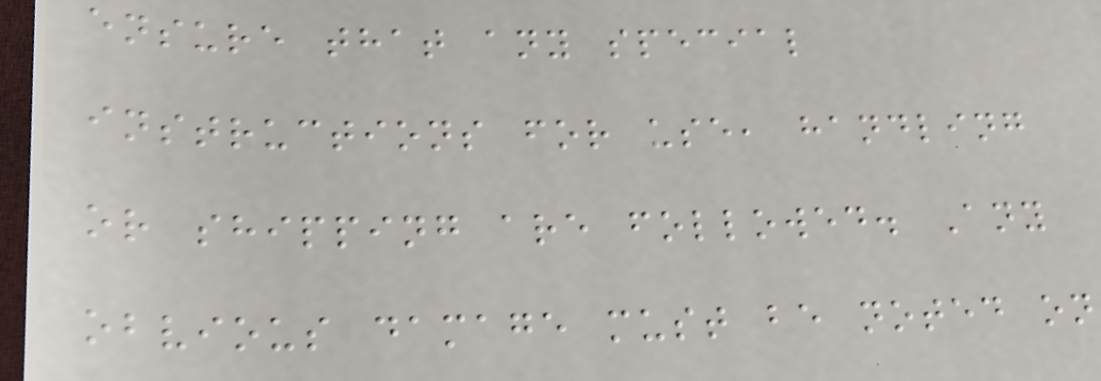ensure that any special
instructions for use, handling
or shipping are followed. Any
obvious damage must be noted on
